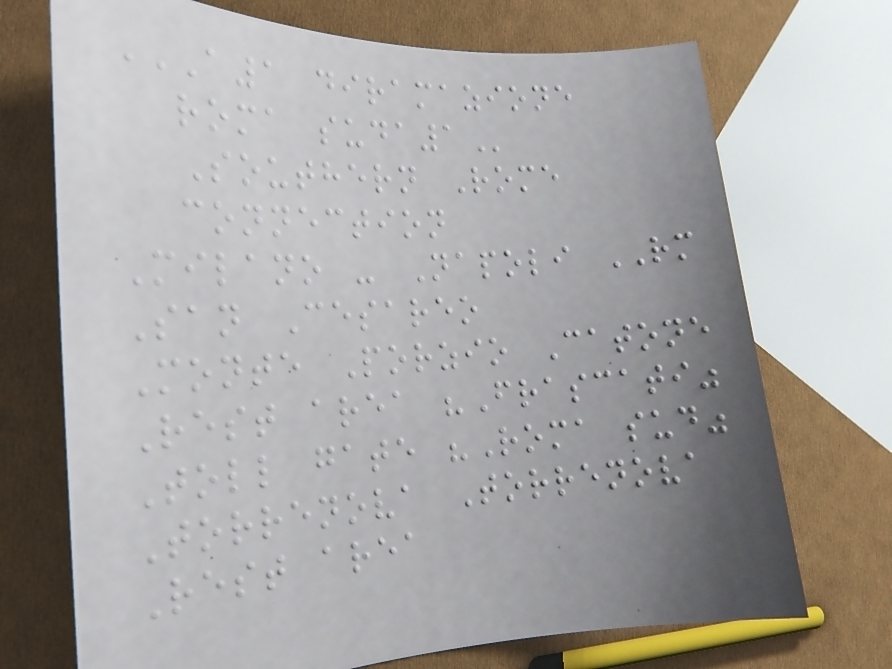A1 DIRAMAZIONE
ROMA SUDA1
Southern Rome
connection
Milano - Napoli RM
San Cesareo
Monte Porzio Catone
Rest area "Frascati"
Toll gate "Roma sud"
Torrenova Torrenova
Rest area
